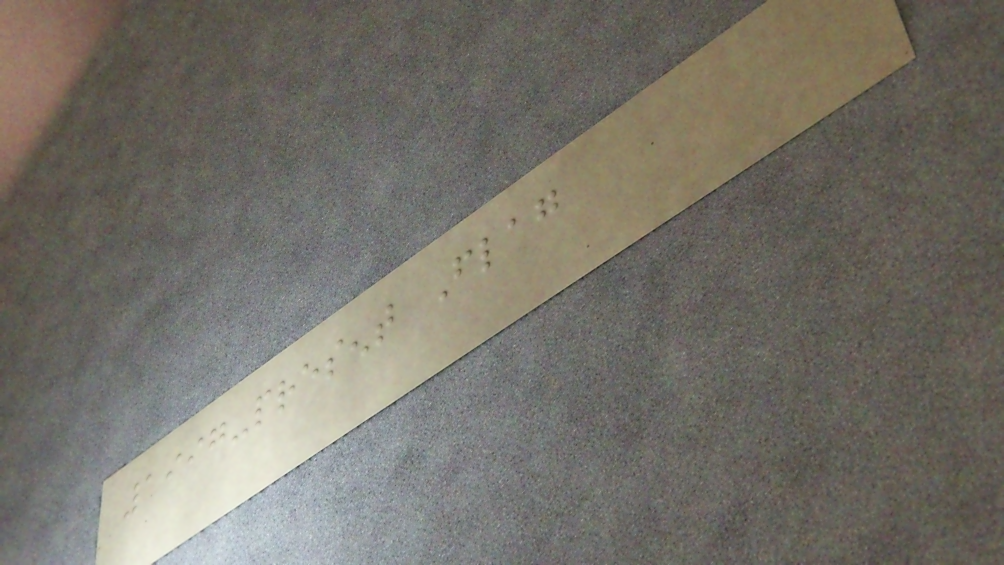1997-present Flag
